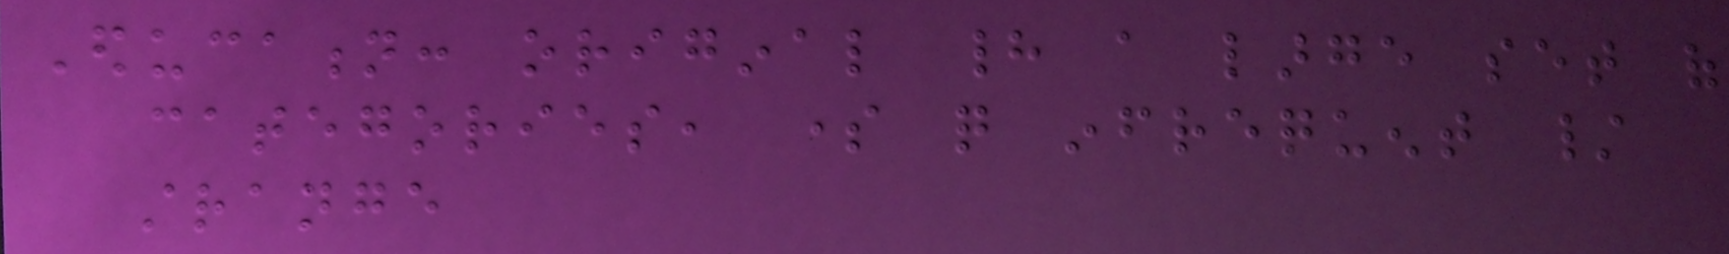Education: original had a large set of
categories, some quite infrequent /
strange
